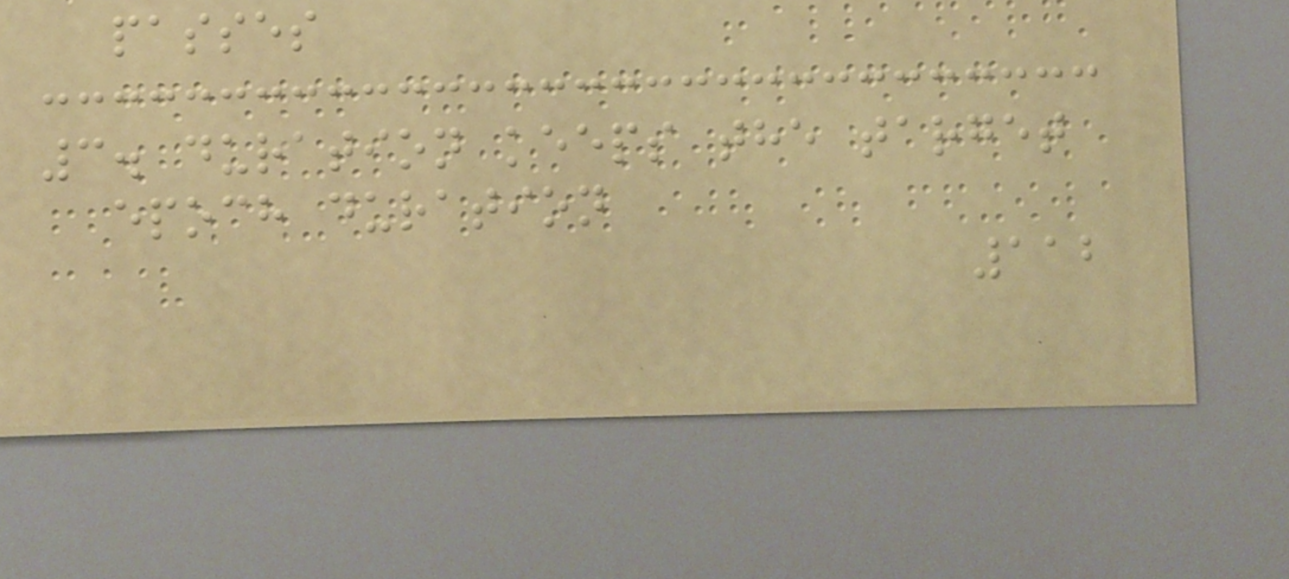passes
3. duration keeps the target
epoch duration
112
